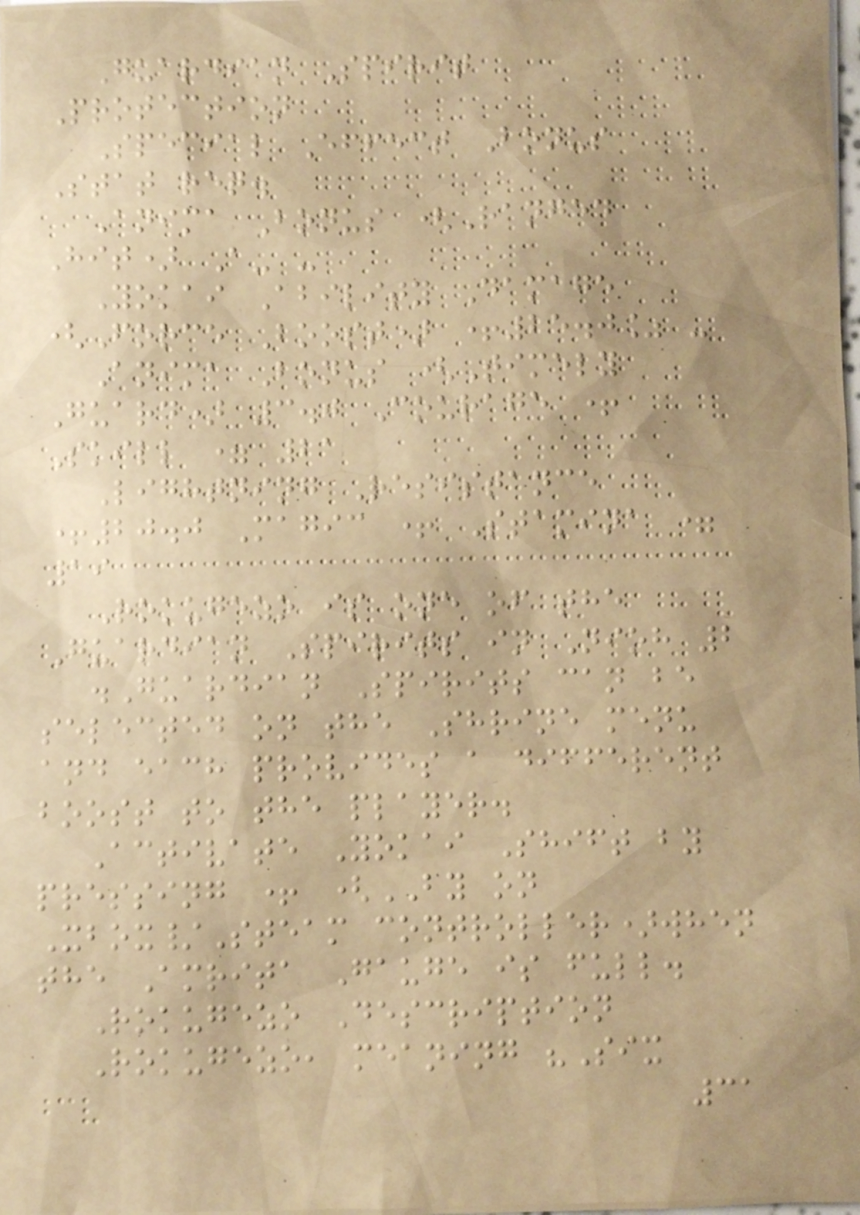Guardian Spirit
Protection
Special Effect Bonus
Stat req.
Anima Bonus (Ranged
Hit) A- -
Yokai Ability Damage
(Force Boost) +25.0% -
Anima Bonus (Timely
Guard) 3.0 Courage +
Skill = 21
Lightning Resistance
+20.0 Magic + Stamina =
19
Rokugezo is one of the
Guardian Spirits in Nioh 2
.Guardian Spirits can be
selected on the Shrine menu
and each provides a different
boost to the player.
Activate Yokai Shift by
pressing + (BY on
Xbox/Steam controller)when
the Amrita Gauge is full.
Rokugezo Description
Rokugezo, meaning "Six
31
